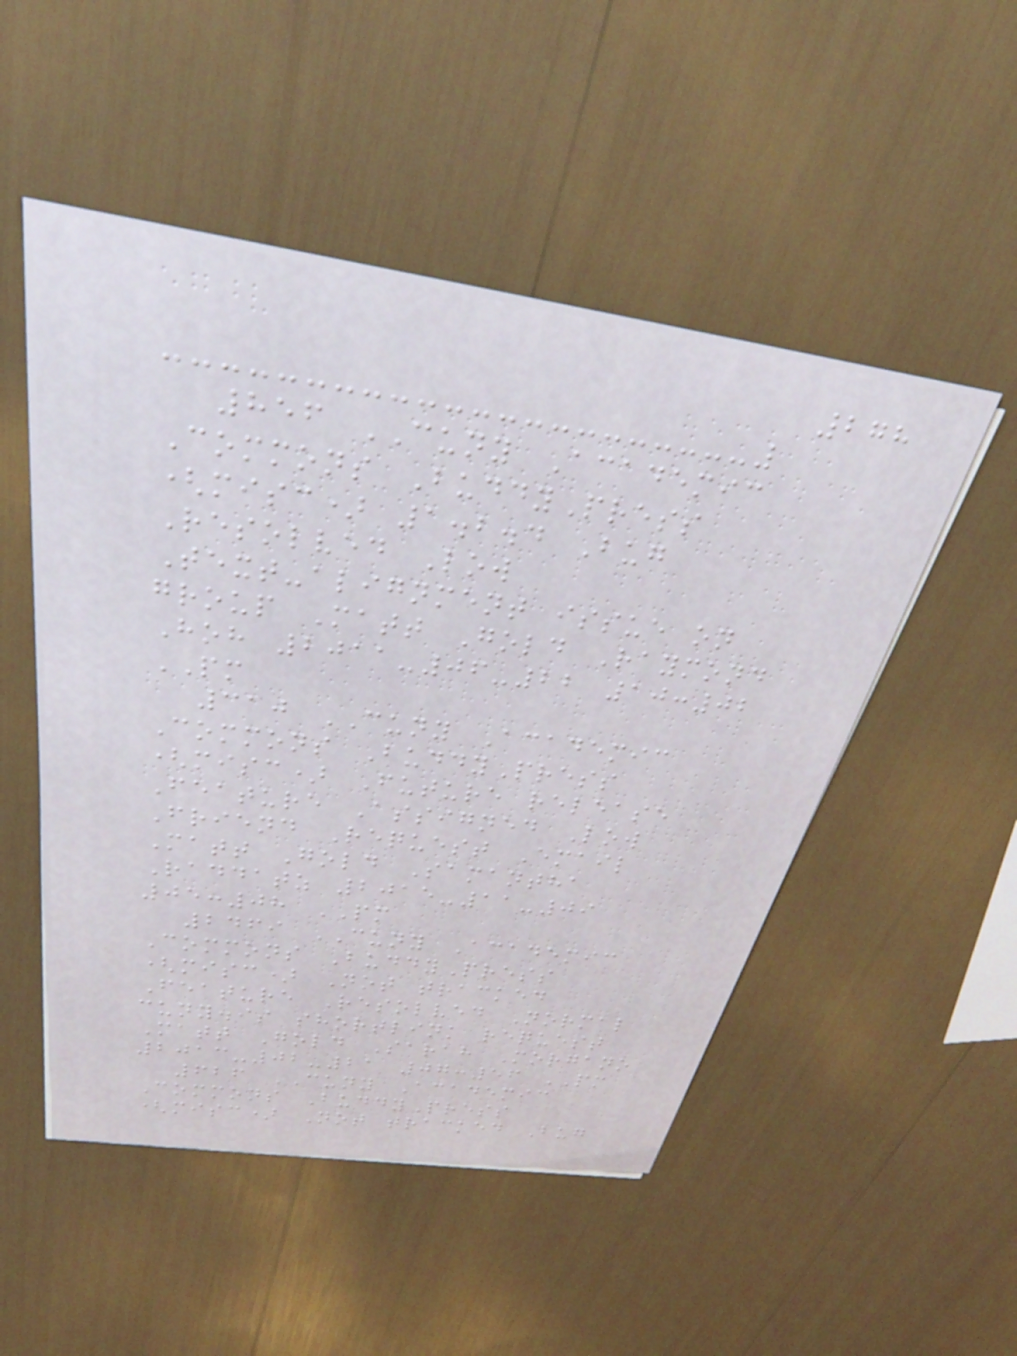278
856 CUNY Academic
Commons BuddyPress
(misc) 1.2.4 Bug
Resolved Low
Text-alignment issue on
group Matt Gold Raymond
Hoh 2011-06-22 10:02
PM
310 CUNY Academic
Commons BuddyPress
(misc) Future release
Feature Assigned Low
Friend Request Email
Matt Gold Samantha
Raddatz 2015-11-09
05:08 PM
2469 CUNY Academic
Commons BuddyPress
(misc) Not tracked
Feature Resolved Normal
cuny.is shortlink request
Matt Gold Sarah Morgano
2013-02-21 07:56 PM
626 CUNY Academic
Commons BuddyPress
(misc) Not tracked Bug
